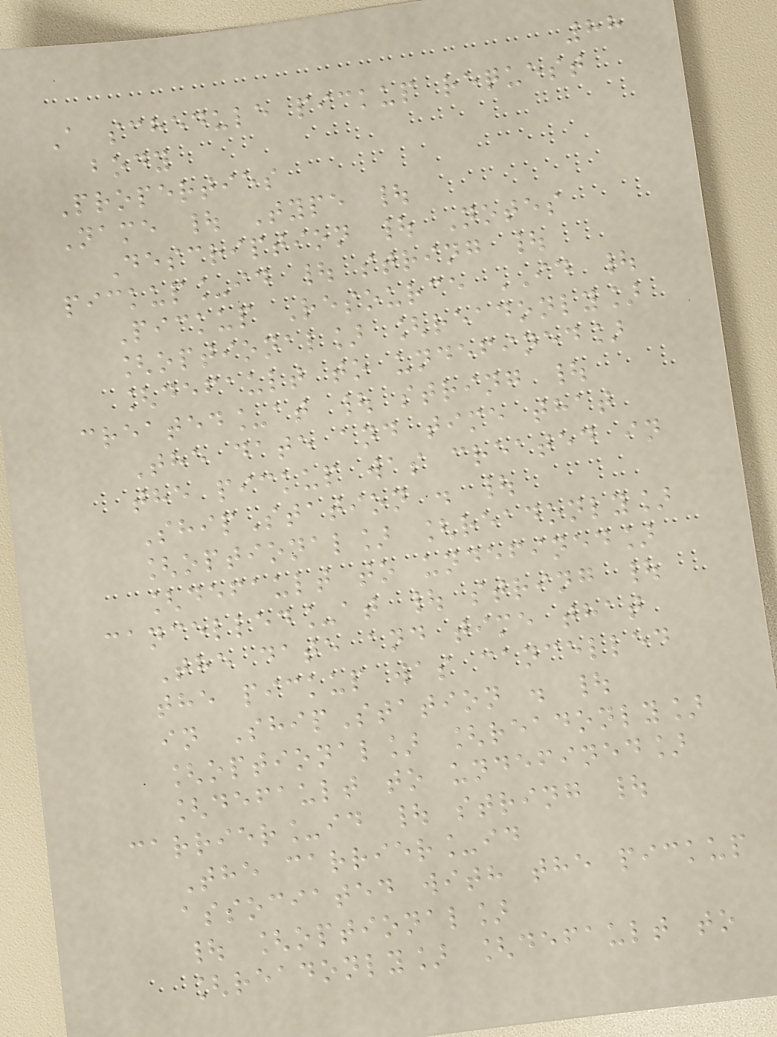88
A schedule pickup request
body
Properties
Name | Type |
Description | Notes
pickup_id | string |
Pickup Resource ID |
[optional] [readonly]
[default to undefined]
created_at | string |
The date and time that
the pickup was created in
ShipStation . |
[optional] [readonly]
[default to undefined]
cancelled_at | string |
The date and time that
the pickup was cancelled
in ShipStation . |
[optional] [readonly]
[default to undefined]
carrier_id | string |
The carrier_id
associated with the pickup
| [optional]
[readonly] [default to
